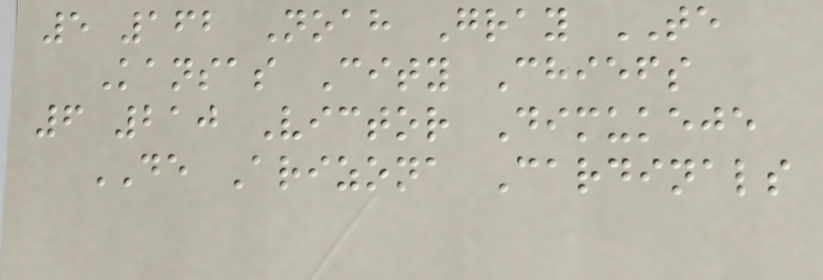5 162 Noah Gray TE
Kansas City Chiefs
6 210 Victor Dimukeje
DE Arizona Cardinals
